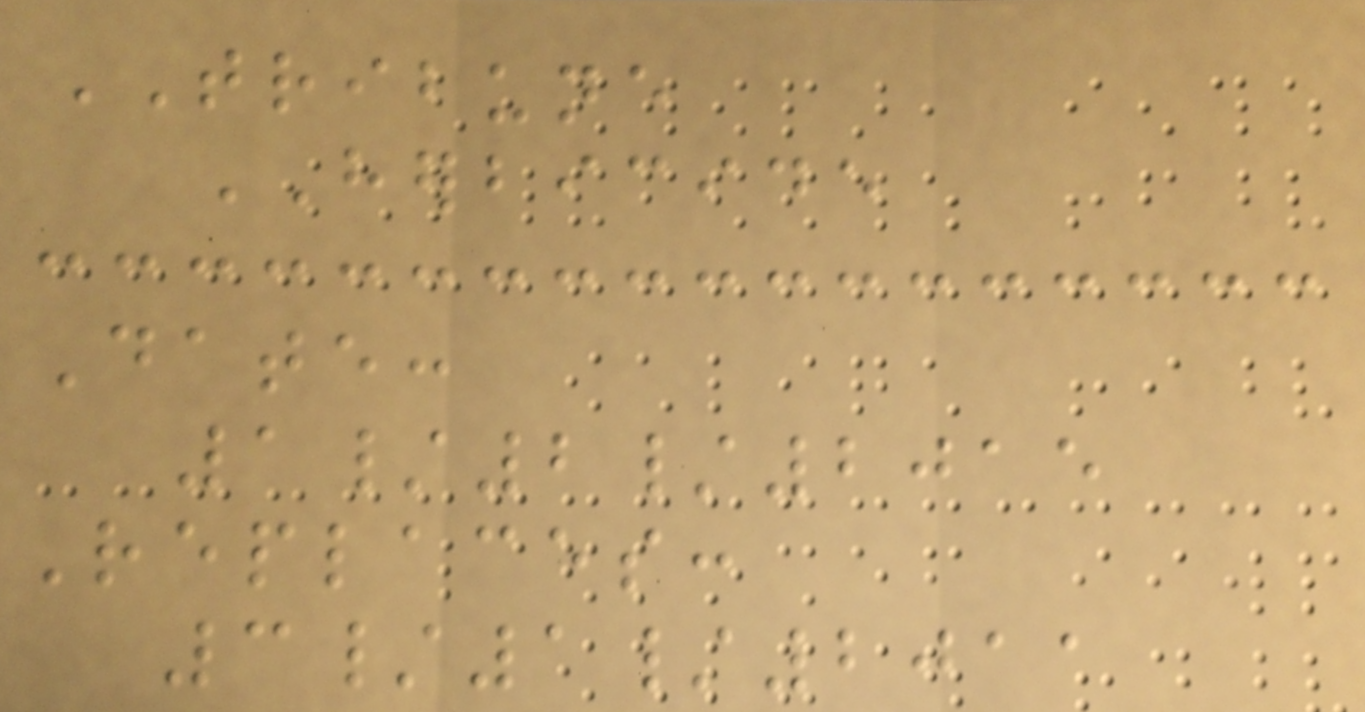TRIBUNE
HERBICIDE
Date:
1/2/2015
Replaces:
3/1/2011
